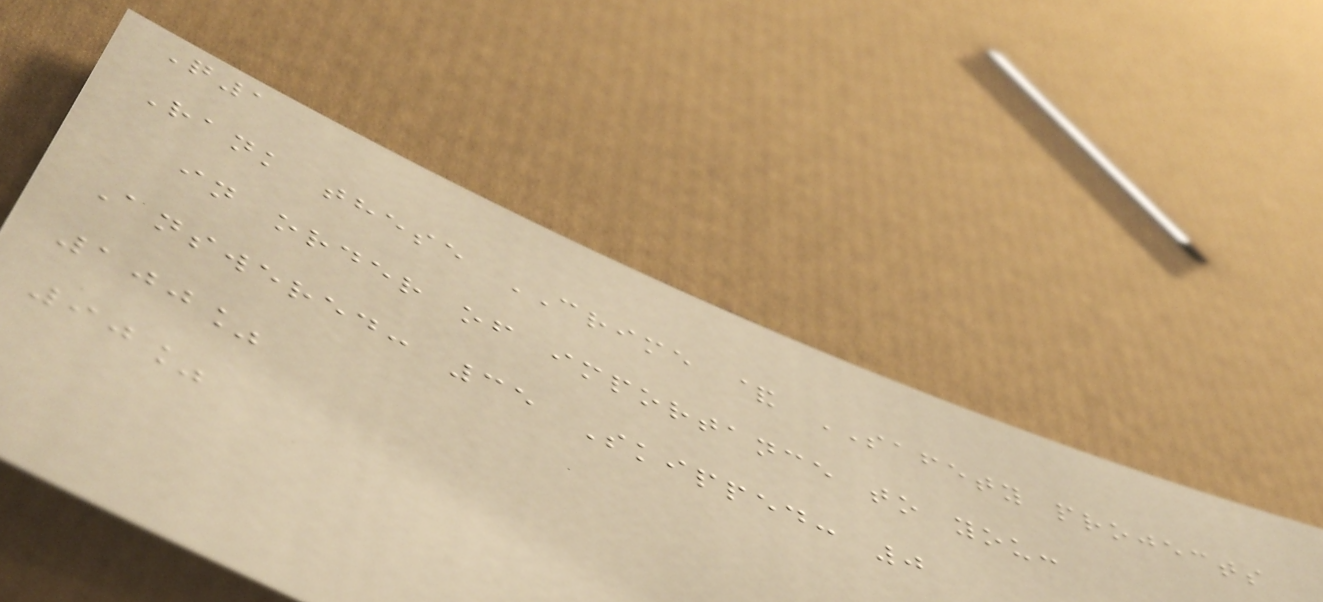Q1
Rank these CRIME & SAFETY projects
in order of importance to you:
Answered: 35 Skipped: 0
100%
90%
